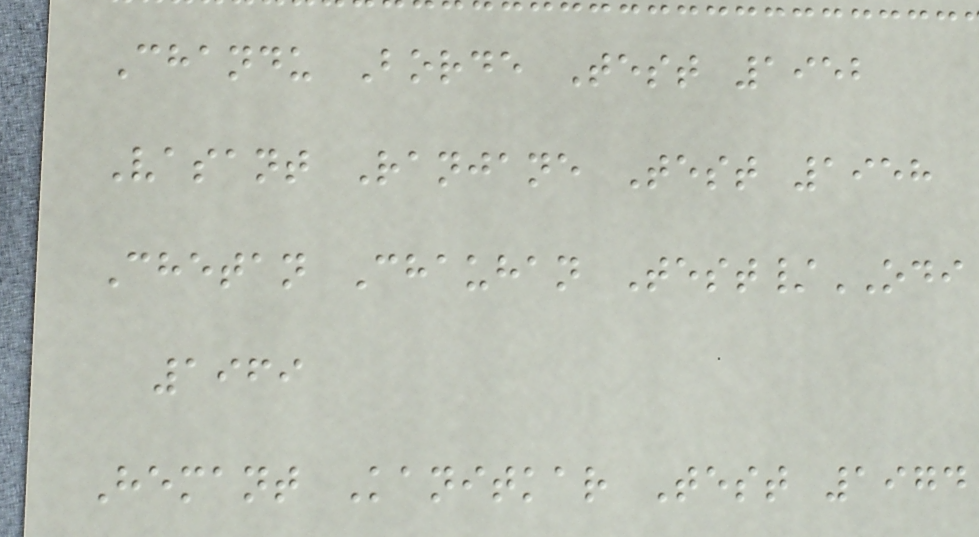Chandu Borde Test 1952
Vasant Ranjane Test 1958
Chetan Chauhan Test/ODI
1969
Hemant Kanitkar Test 1974
